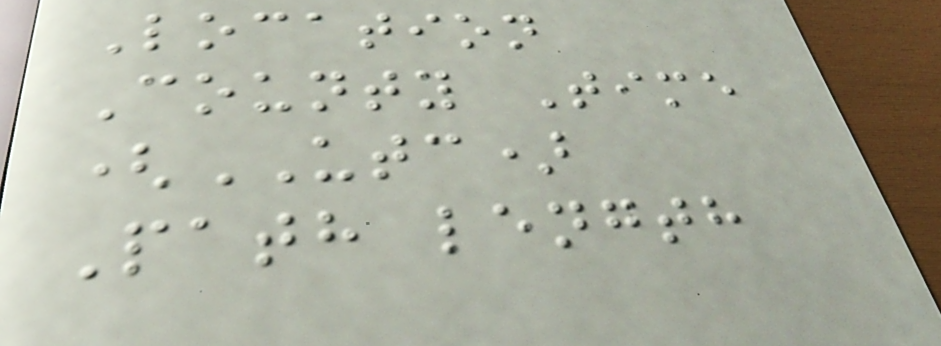Location
County Time
(UTC)
Path length
